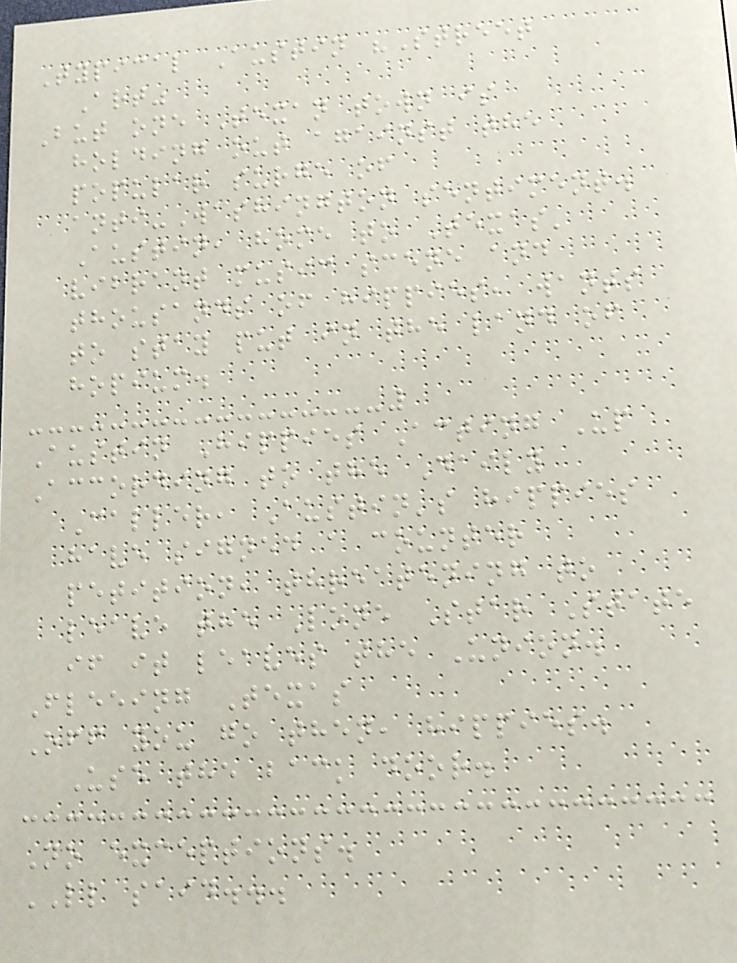Typical Austin "Street
Art"
But one Texan town is
holding out against the
popular surge of
anti-Washington sentiment.
Austin, home to Texas'
vibrant music scene and
thousands of hippies, wants
to stay put in the land of
hopium.
Austin Hippies Acting Up
According to the Daily
Caller, Austin's hippies
have signed a counter
petition, threatening to
leave the Lone Star State
if it leaves the Union.
Fleeing Texas
Off you go then, hippies.
Use the back door.
No exceptions.
LL said...
